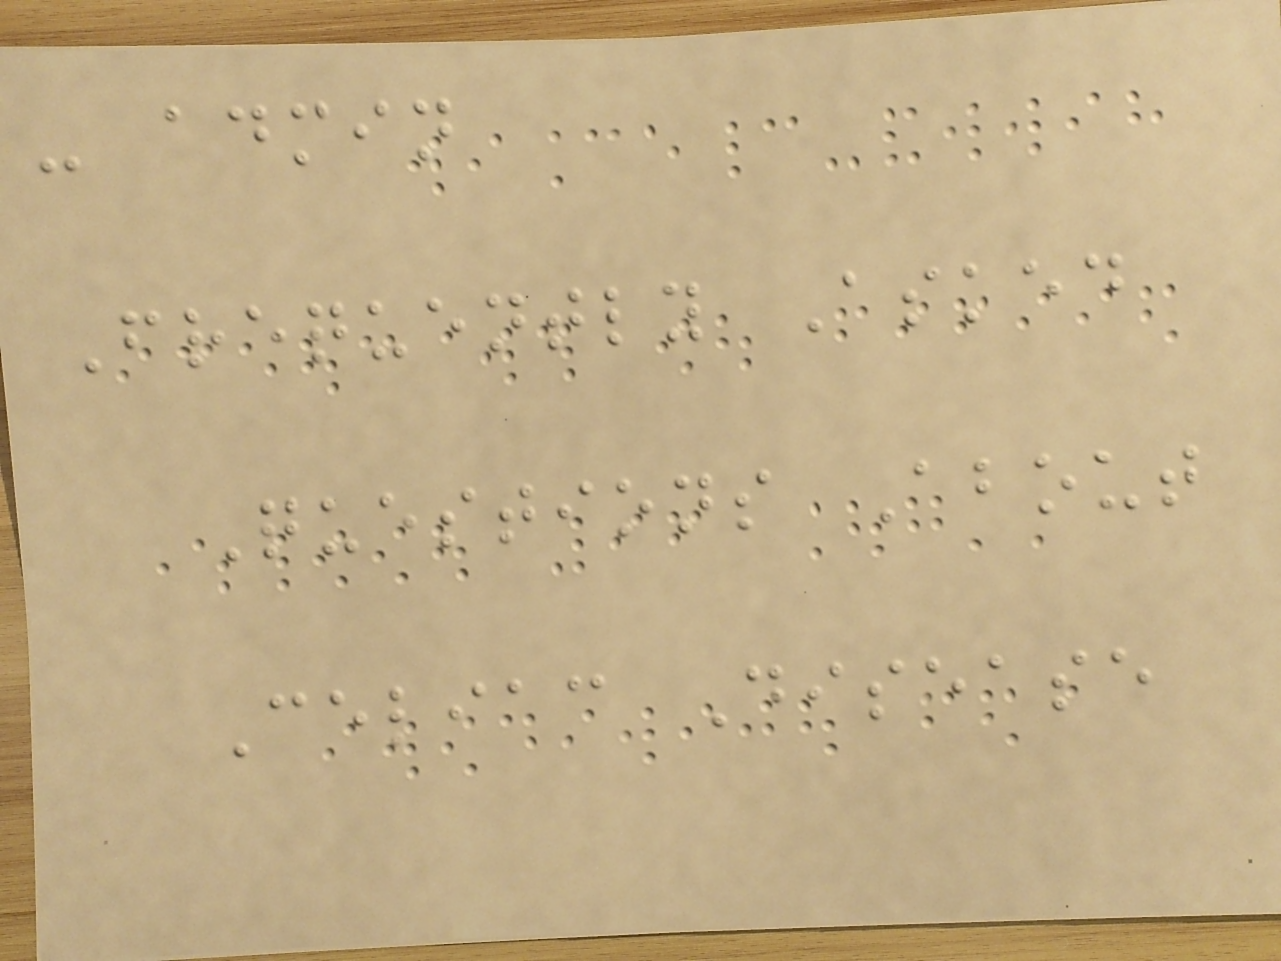- admin
Frequently Asked
Questions About
Celiac Disease
